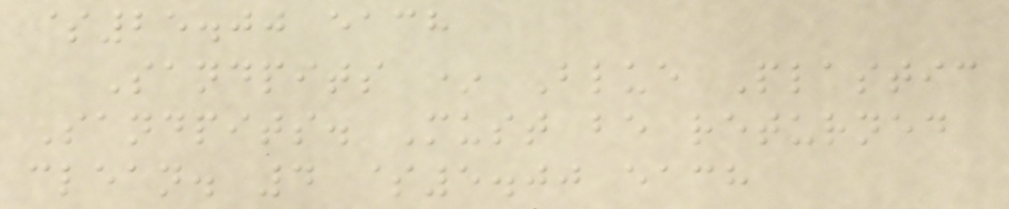$25.00 each
Sandpits * Blue Plastic
Sandpits. Must be returned
clean. 4 $5.00 each
